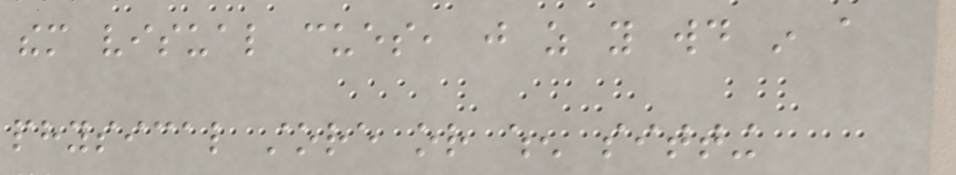them visual cues, just as you would in a
physical store or when sitting
